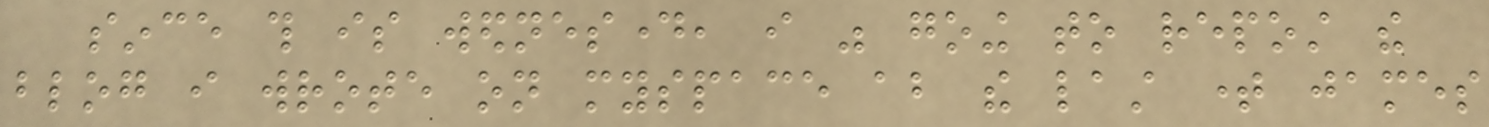since this is wednesday, i was going to repost the
blog i wrote on myspace about the last time james
